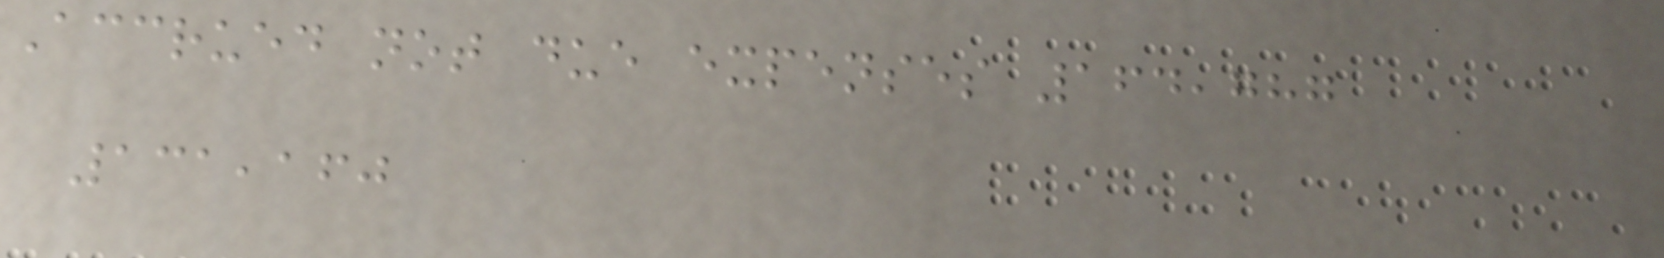Accrued not due expenses 164,787
131,160
